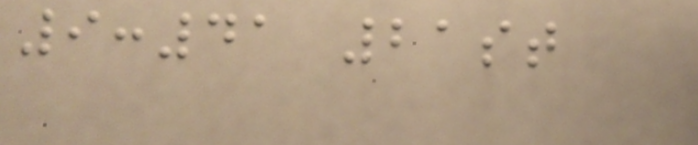9:41 21st
